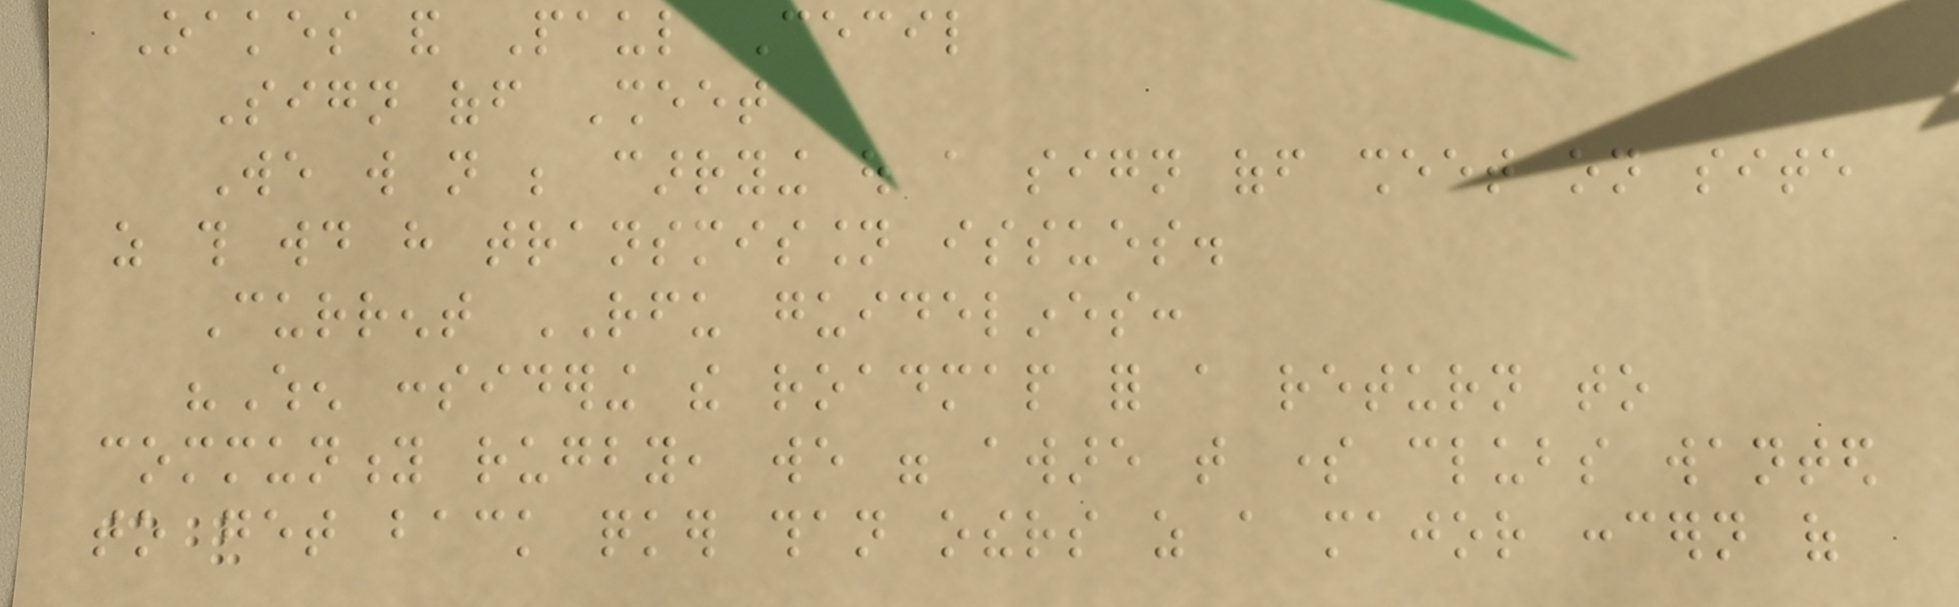Oakes and Paul Cecil
Sign off Sheet
We will not be carrying out a sign off sheet on site
as this would have transmission issues.
Current RFU guidelines:
"When considering the roadmap for a return to
community rugby, we were aware that some clubs wanted
to get back quicker than others as a major concern of
